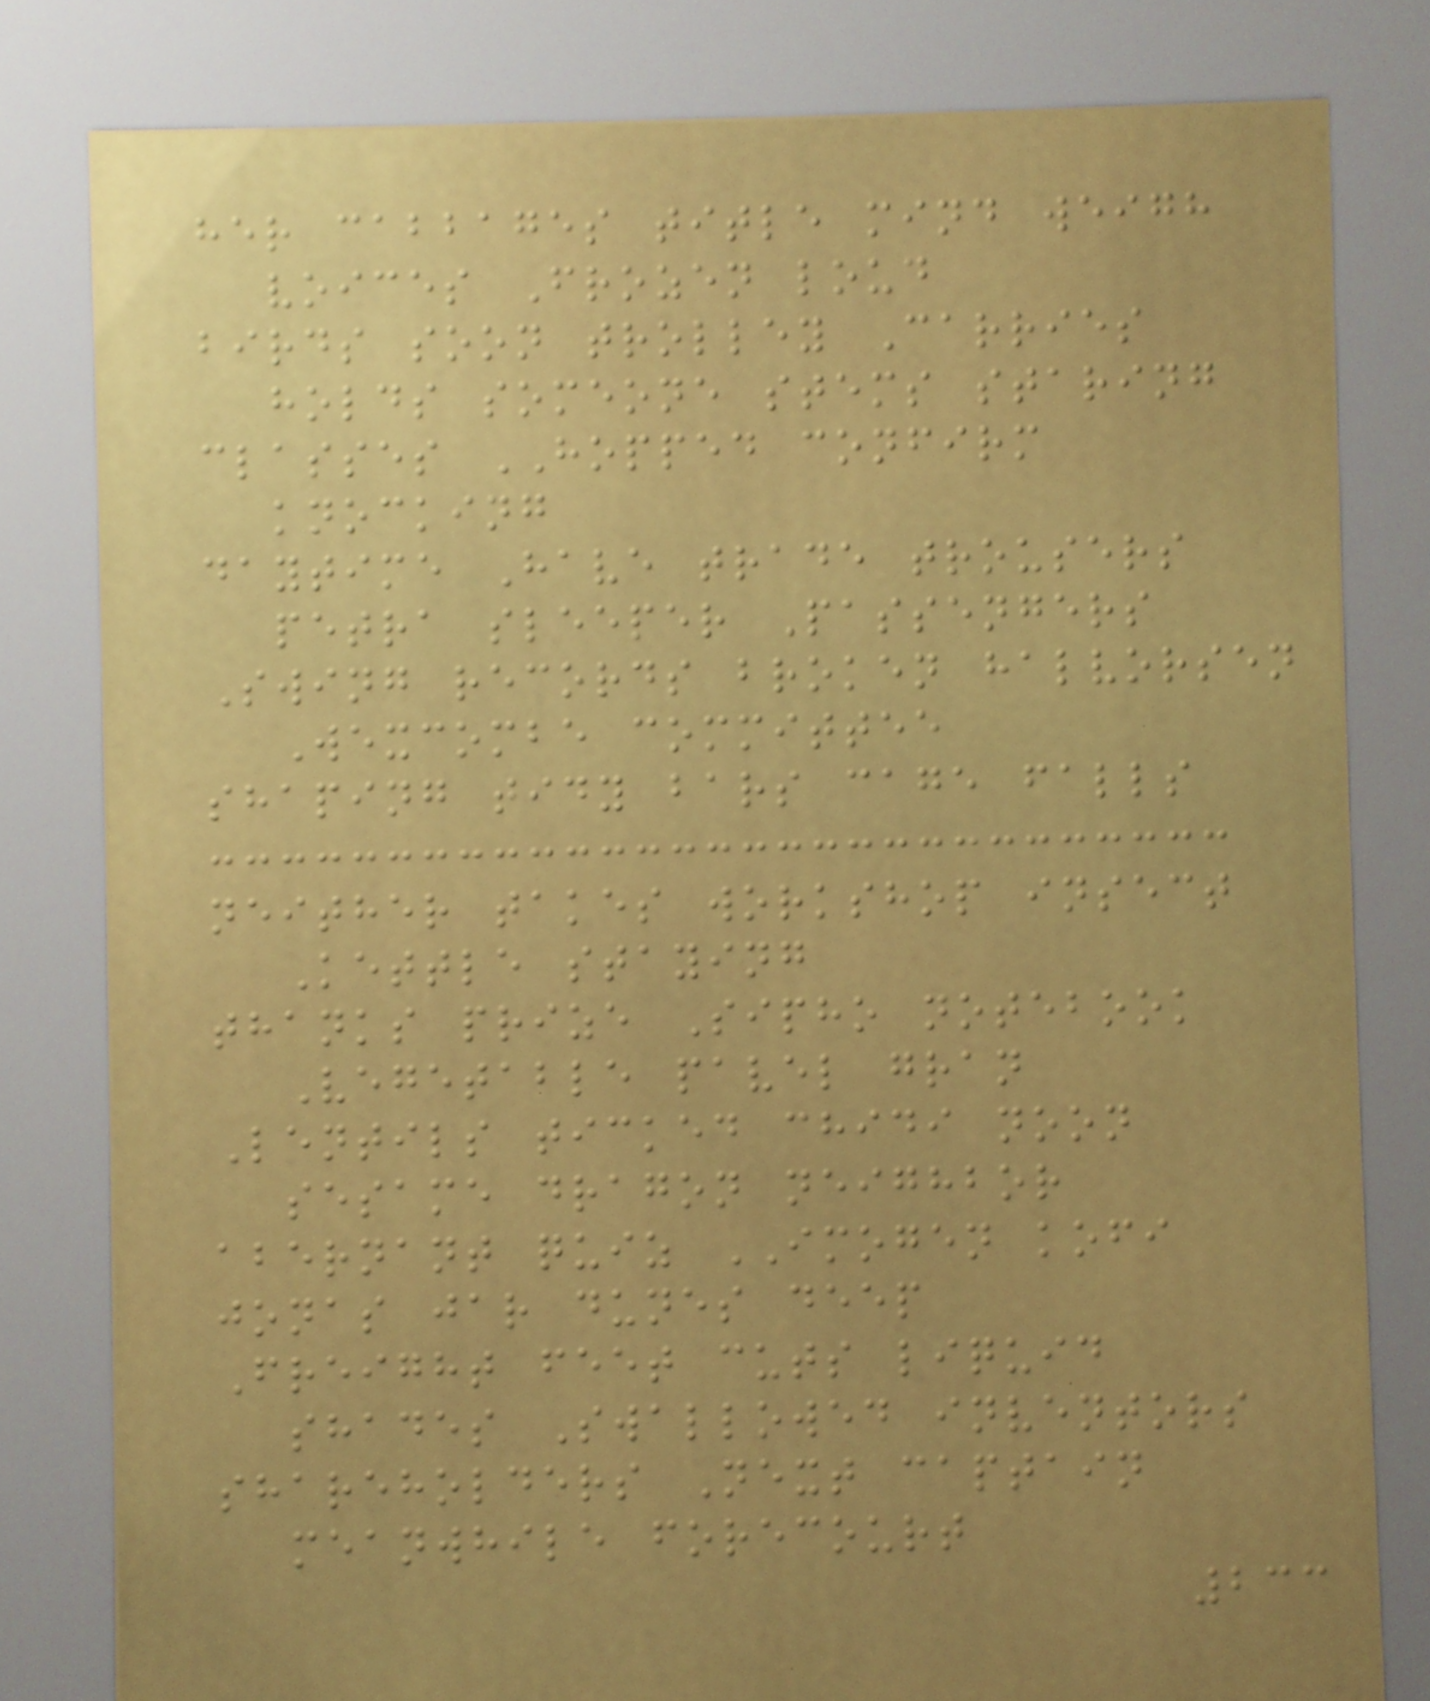her cabbages title mind weigh
voices Frozen loud
birds soon trolley Carries
holds someone stems staring
classes HOPPED confirm
knocking
daytime Have trade trousers
petra sleeper Passengers
Swing records broken halvorsen
Wexcombe committee
shaping tidy bars cage falls
neither takes workshop insect
Kettle staying
thanks prize Sipho notebook
Vegetable pavel gran
Lentils ticked chidi noon
sesame dragon neighbor
abernant quiz IMOGEN kofi
jonas jar dunes deep
Freight feet cuts liquid
shades Swallowed inventors
shareholders Next captain
meanwhile forecourt
233
